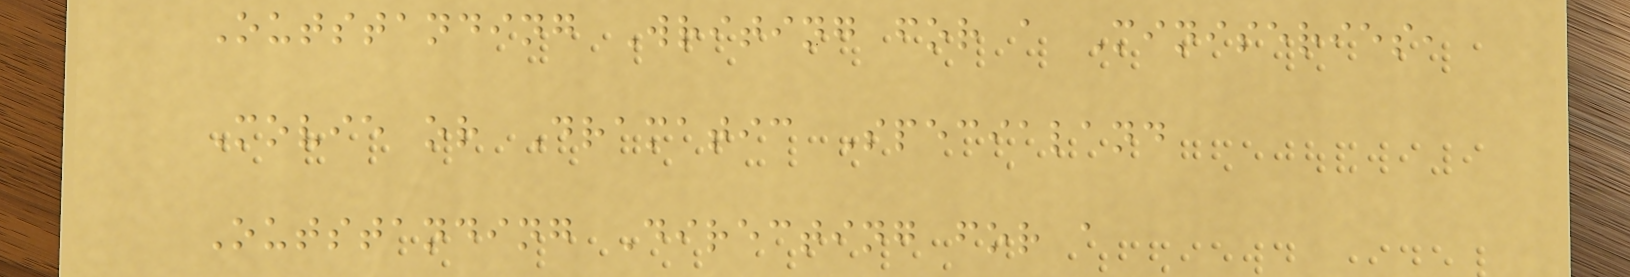Outstanding Writing for a Miniseries,
Movie or Dramatic Specialand
Outstanding Directing for a
